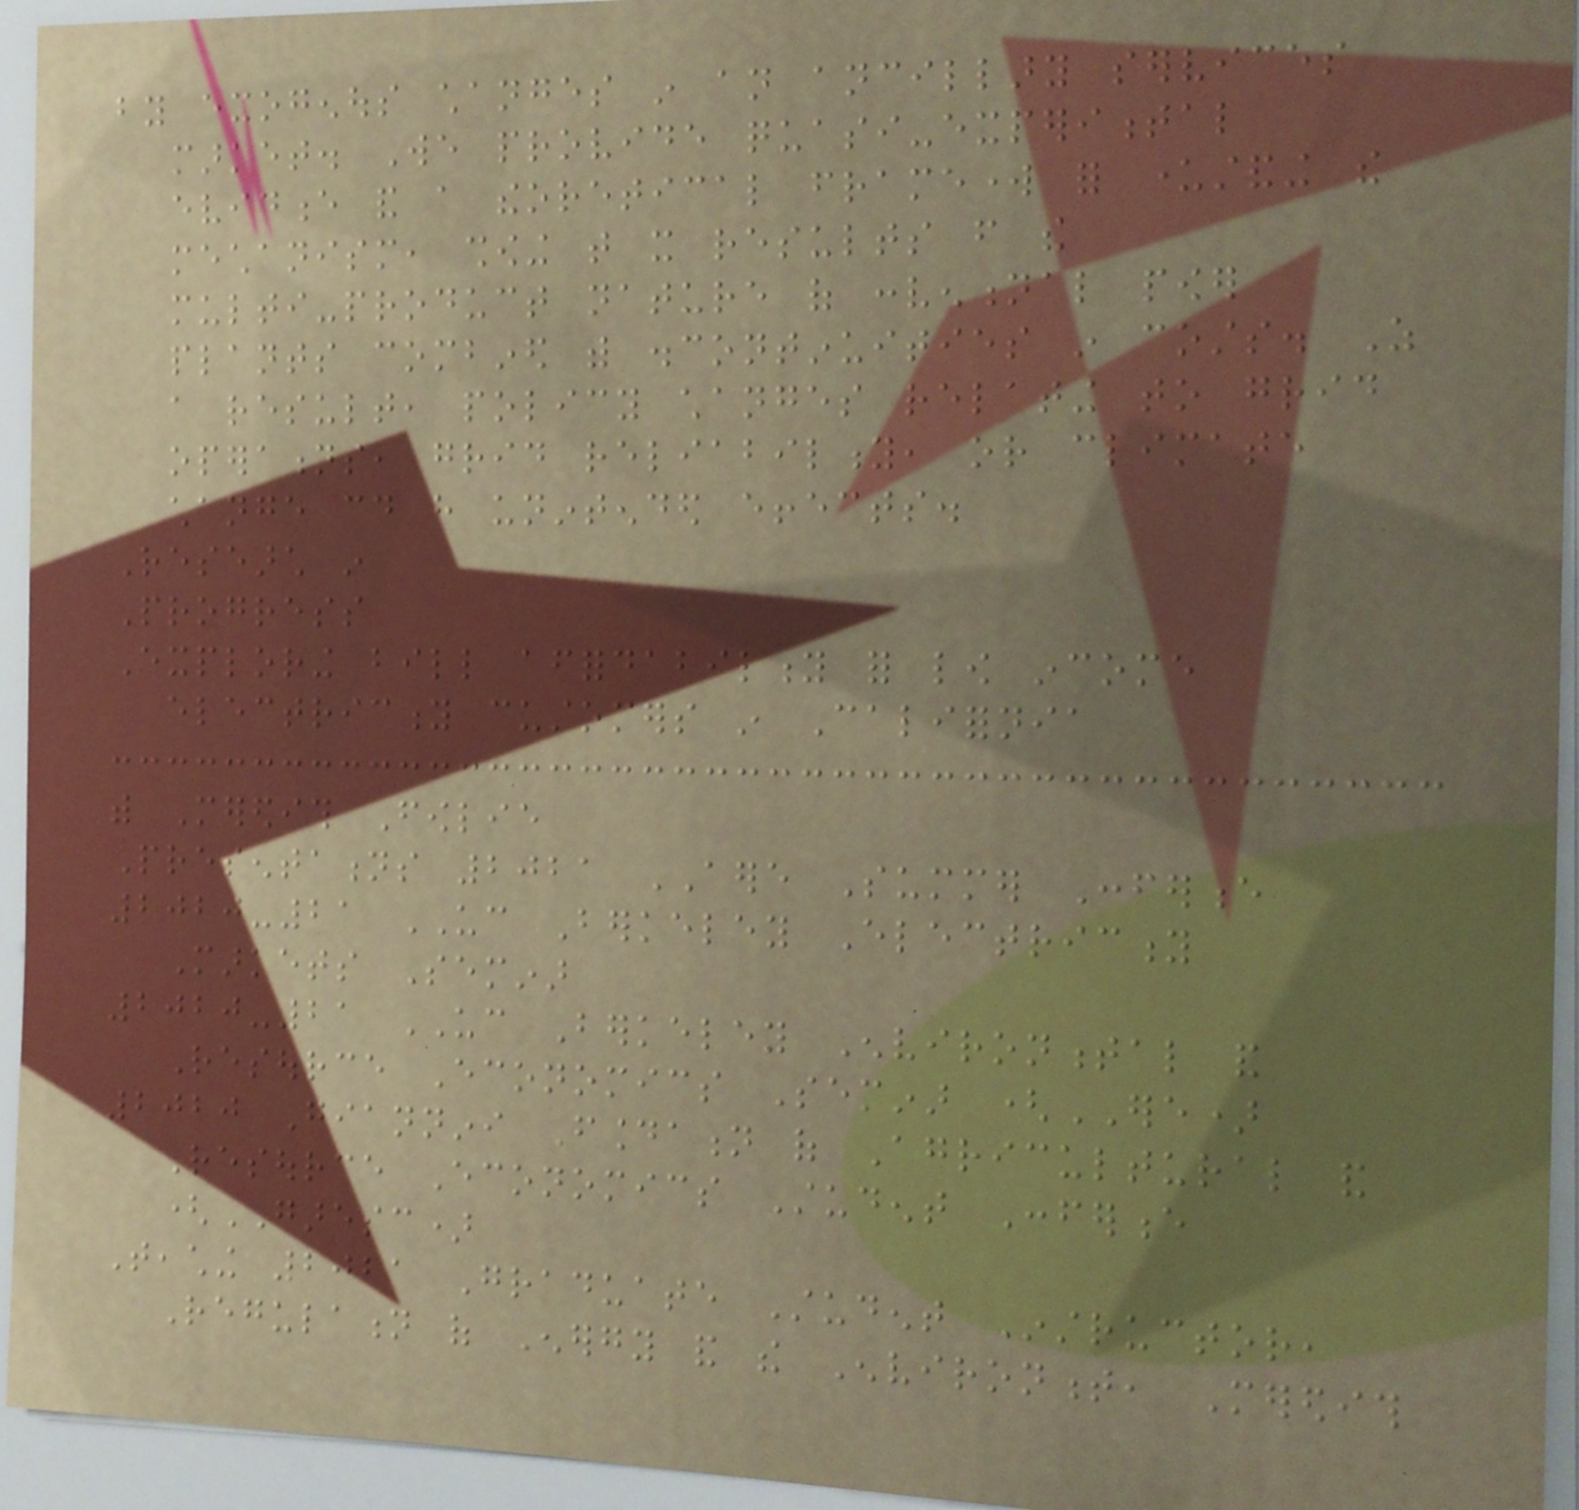by exogenous changes in an ancillary services
market. We provide quasi-experimental
evidence and a theoretical framework for understanding the
mechanism, showing that it results from the
multi-product nature of conventional power
plants combined with discontinuities in costs. As
a result, policy changes relating to grid
operations, grid reliability, or climate
change could have unintended effects.
Research in
Progress
Exploring bill affordability for low income
electricity customers in California
with Meredith Fowlie
Presentations 2021 AERE Summer Conference
2020-21 UC Berkeley Electricity
Markets Seminar
2020-21 UC Berkeley Environmental and
Resource Economics Seminar (ERE)
2020 Giannini Foundation of Agricultural and
Resource Economics Student Conference
(GARESC)
Teaching 2021 Graduate Student Instructor,
Regulation of Energy and the Environment, Meredith
